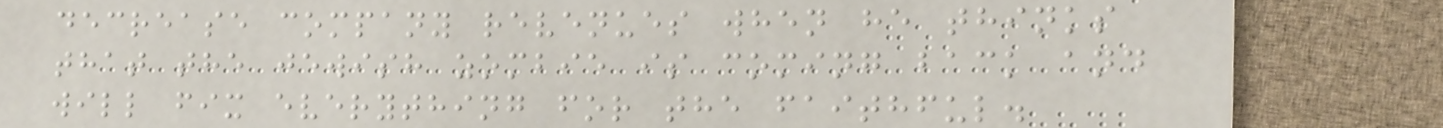decrease company revenues when he thinks
that the jewish zombie is coming back and
will fix everything for the faithful.
